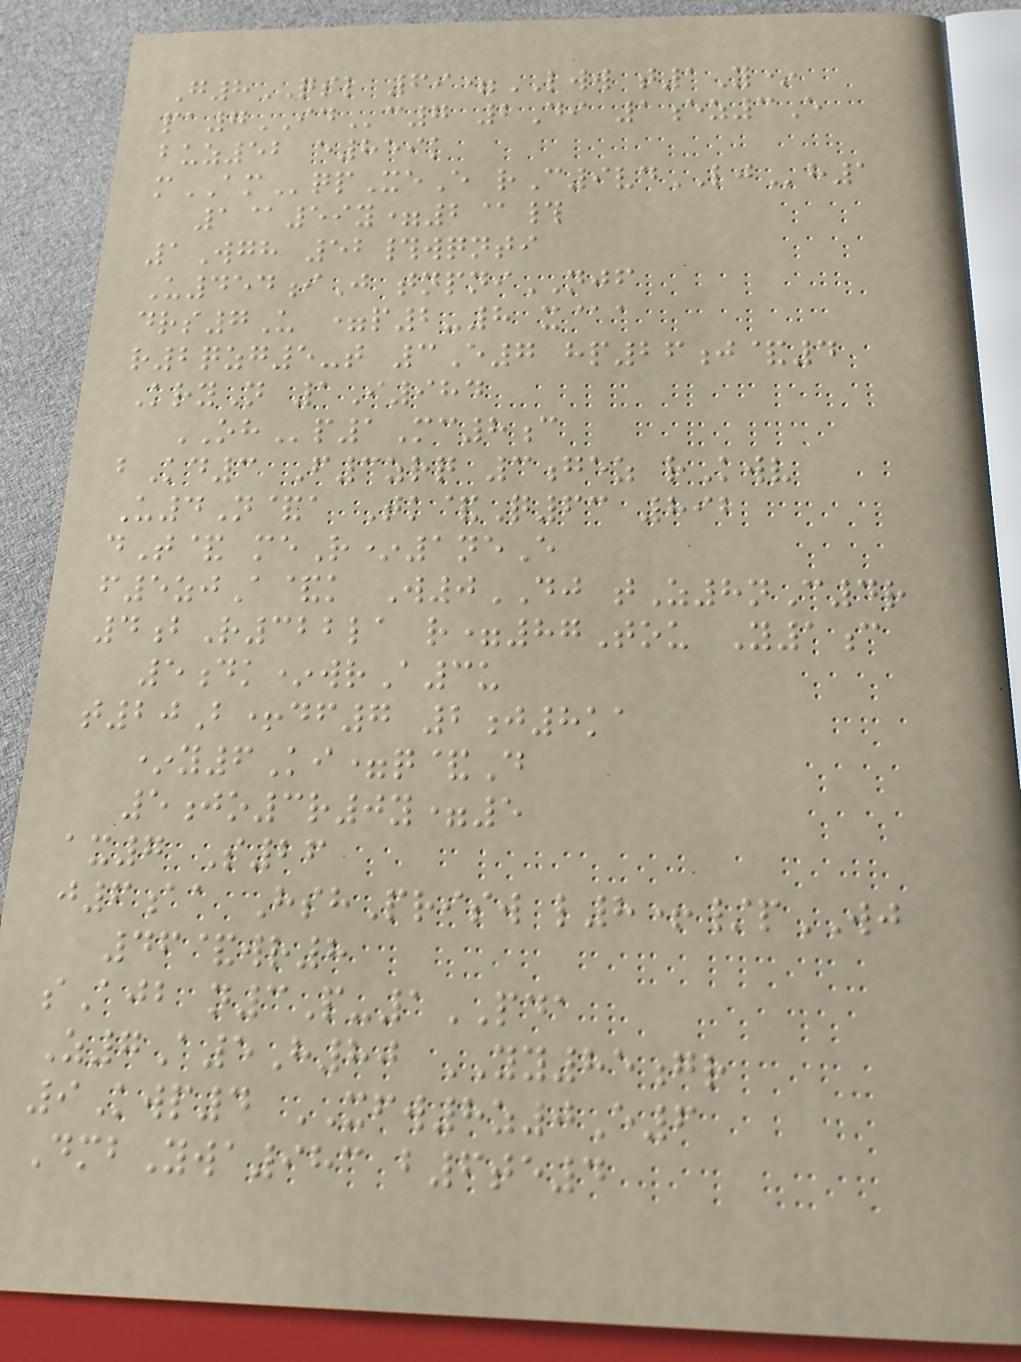G8QSL 69=LWW t1Y*
pa7IDc7 2Di 1ez3E
buz52 e859k
mAMqpXeE rC9vdLJh1
1@59y=2@#
1Wgh 52#wqnti
U454iJ tnpniNJF
drs7U =p2-8 x@a
r2qzg5-t 3E7 hp26j&4
KryN 1I984
OHp1Mc8c
bKd3 F3zrq 3gez rKwv
U4N&a Tk&Q63 892
dT& meR*1neE
f5zjA&k W0DJ tZ8nC4r
4bR322la r=87Tou Y1c
5dk*wrA3u
t20B+df7 2j8ka
*y6Ki=q&D
5jo3r0y=5
ax7 S26
j6aa HshPrisw l8+/pWJ
46&wr8
sAjb n3P-1PDA
Z7A5H80 YY85gr
9Kwp4 XFW8z0E6
DmbYwa983 b6te4
